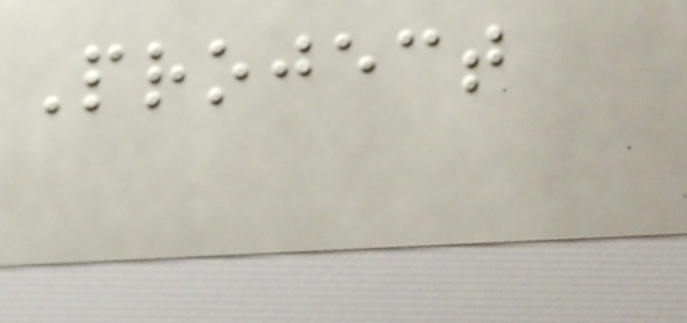Project
